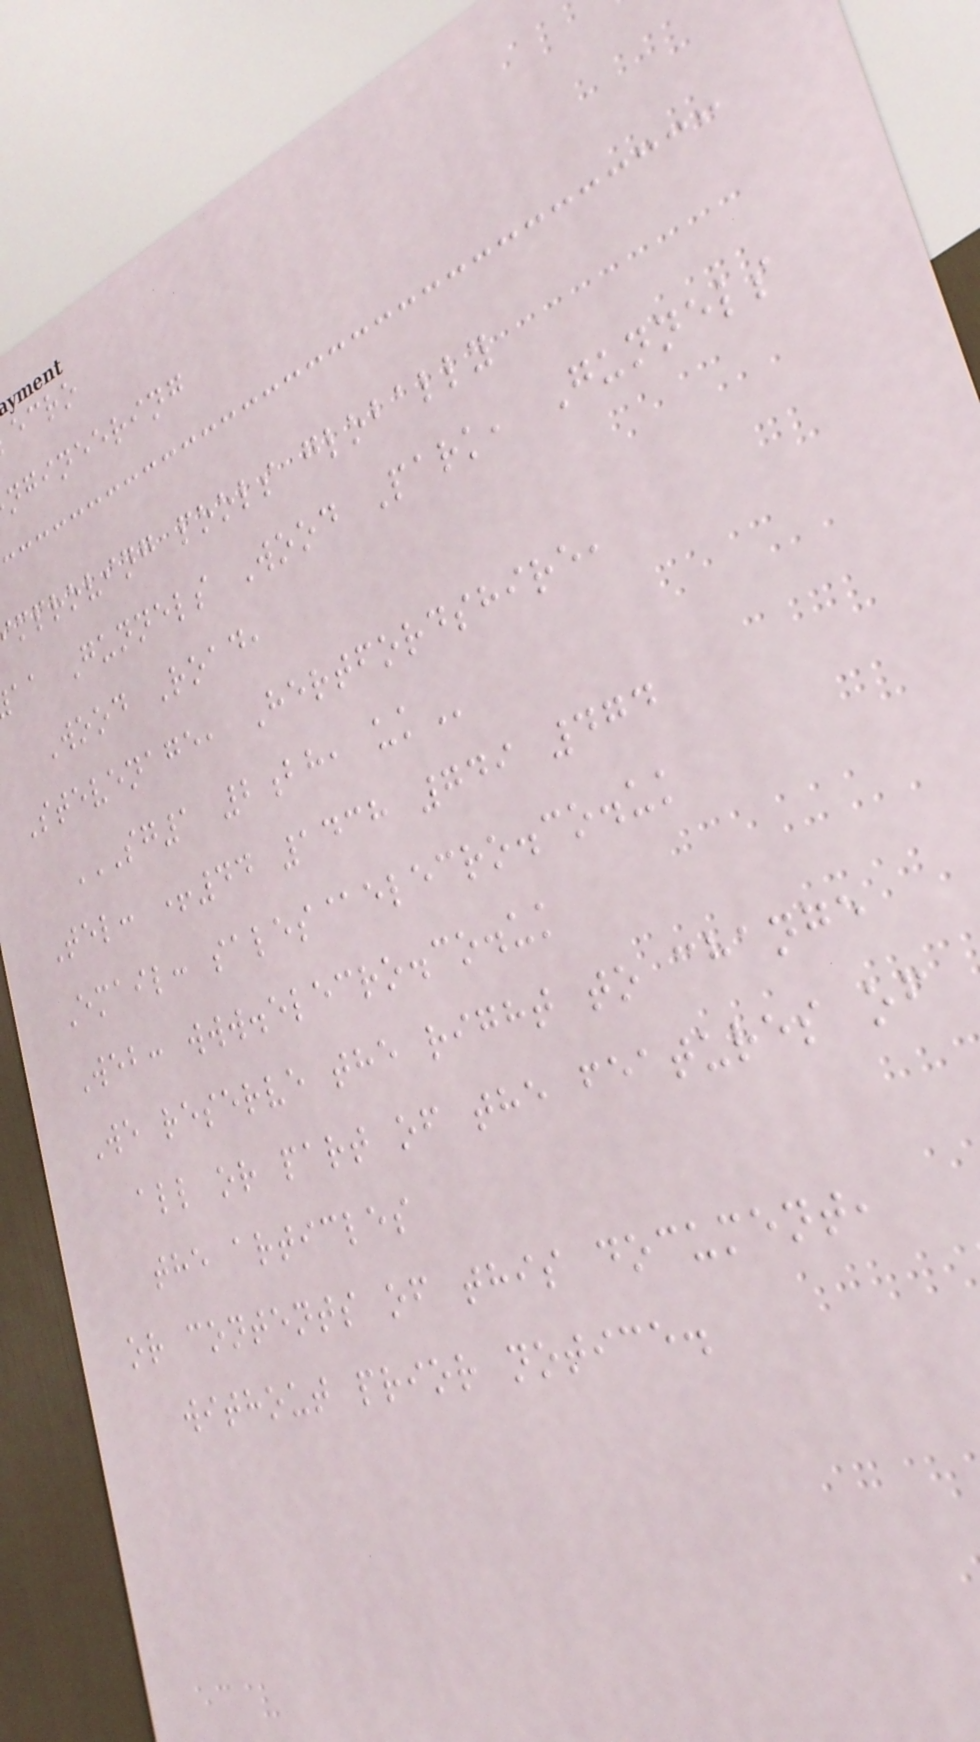ecro
ngineering
mproving pools globally
aa Gunnels Wood Park, Gunnels
Wood Road,
Stevenage, Hertfordshire,
SG1 2BH, UK
Tel: +44 1438 749 474
Email: sales@elecro.co.uk
Web: www.elecro.co.uk
We reserve the right to change
all or part of the features of
the articles
or contents of this document,
without prior notice.
